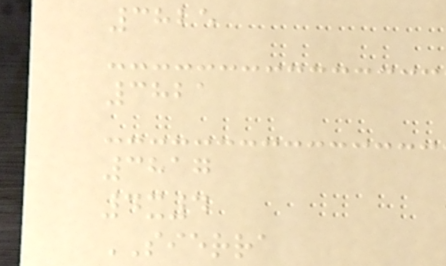3825
3821
3817
4x4
SIERRA
